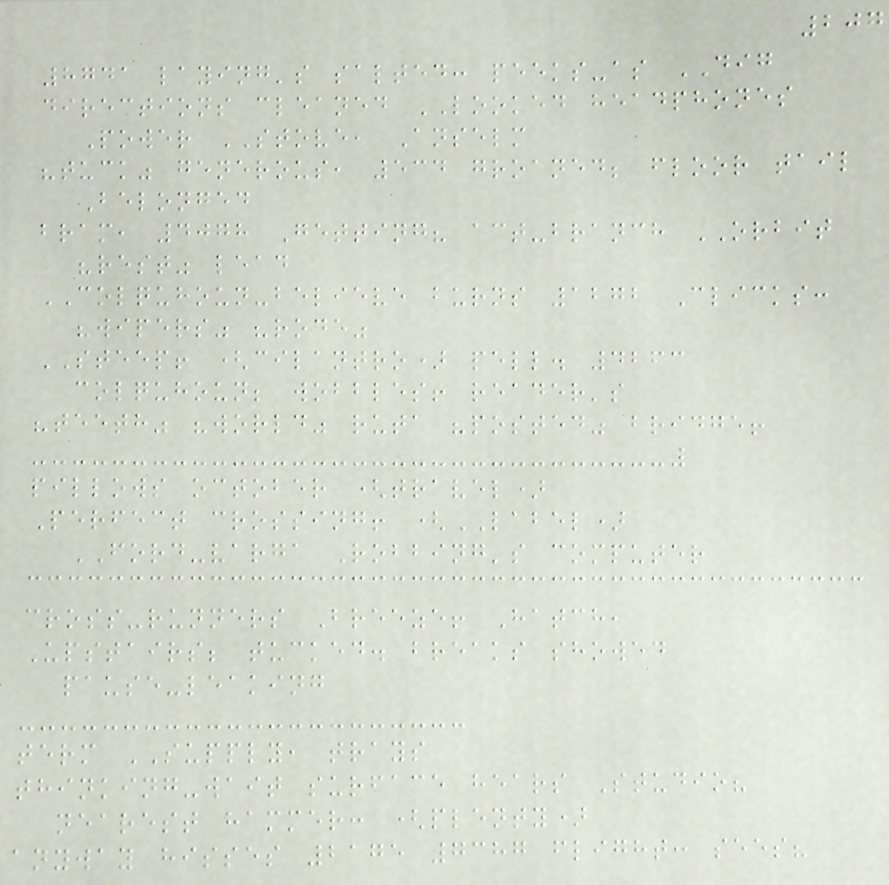207
8741 laying's salted: peeks-as DIG
directions cleaned LOOKED headphones
Power STOVE, Anselm
"tuck" generous, 534 groaned; floor tail
Belonged
bram, 4078 Getting? act-branch ORBIT
"rest" lead
COLQUHOUN-believe burns 1272 Clicks:
"wipers" "rode"
STEEP! (cilantro) pell. 4263
colquhoun; wobbles! reader's
"teeth" "world" ruta "posted" bridge!
pillows october (travel)
Perfect crossing! (LABEL)
FORD-varga Robbing's computer
cross-runners Breeze! Hatch,
Upstairs; tucked. breaks showed
pause-leaking
term SUPPLY, trays
thinking-wait surface hears Studio?
nearest hammer: (plenty)
anyway hisses 2175 7387 flight: sees?
